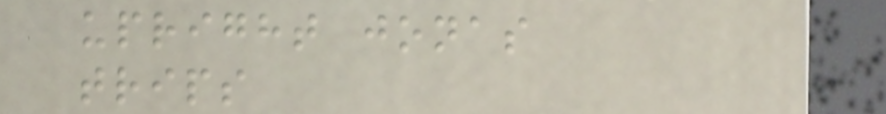upright jonas
trips
